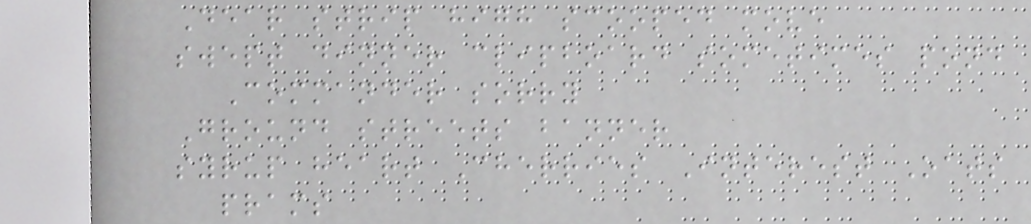Dear strip high scooped move
swept dinner clipboard sometimes pond
Commander sorry
Ground streets banner
syrup heart Cherries Interest Oats
prams
